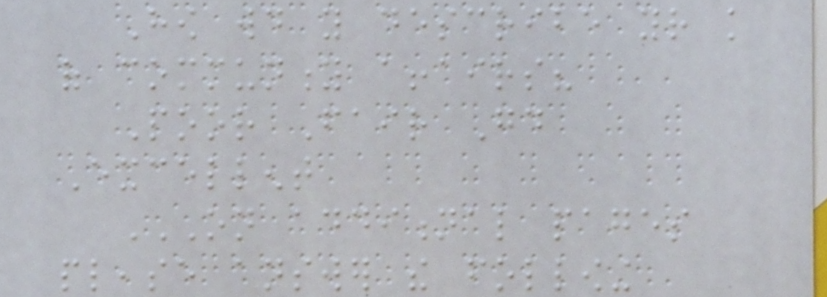How would you describe your knowledge
of community affairs?
Poor Fair Good
Excellent
ON ADDITIONAL PAGES
PLEASE ANSWER THE FOLLOWING
